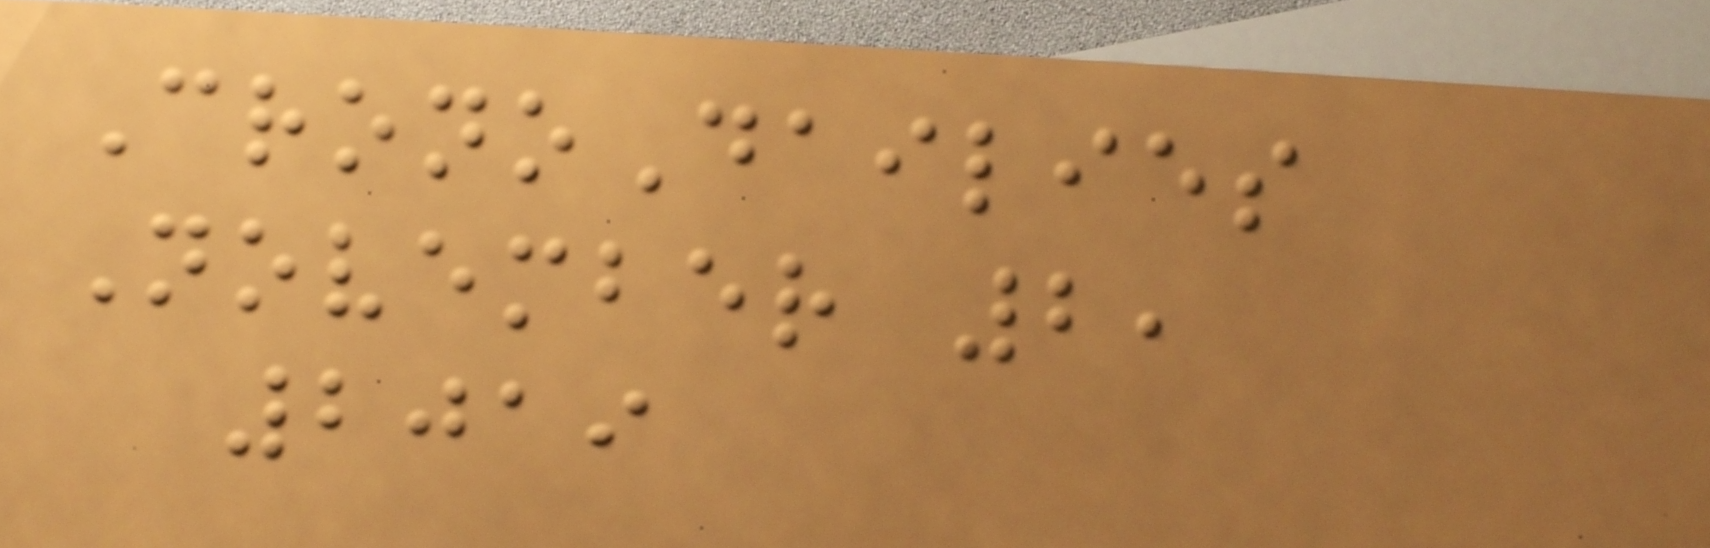CronoDailies
November 2,
2019
